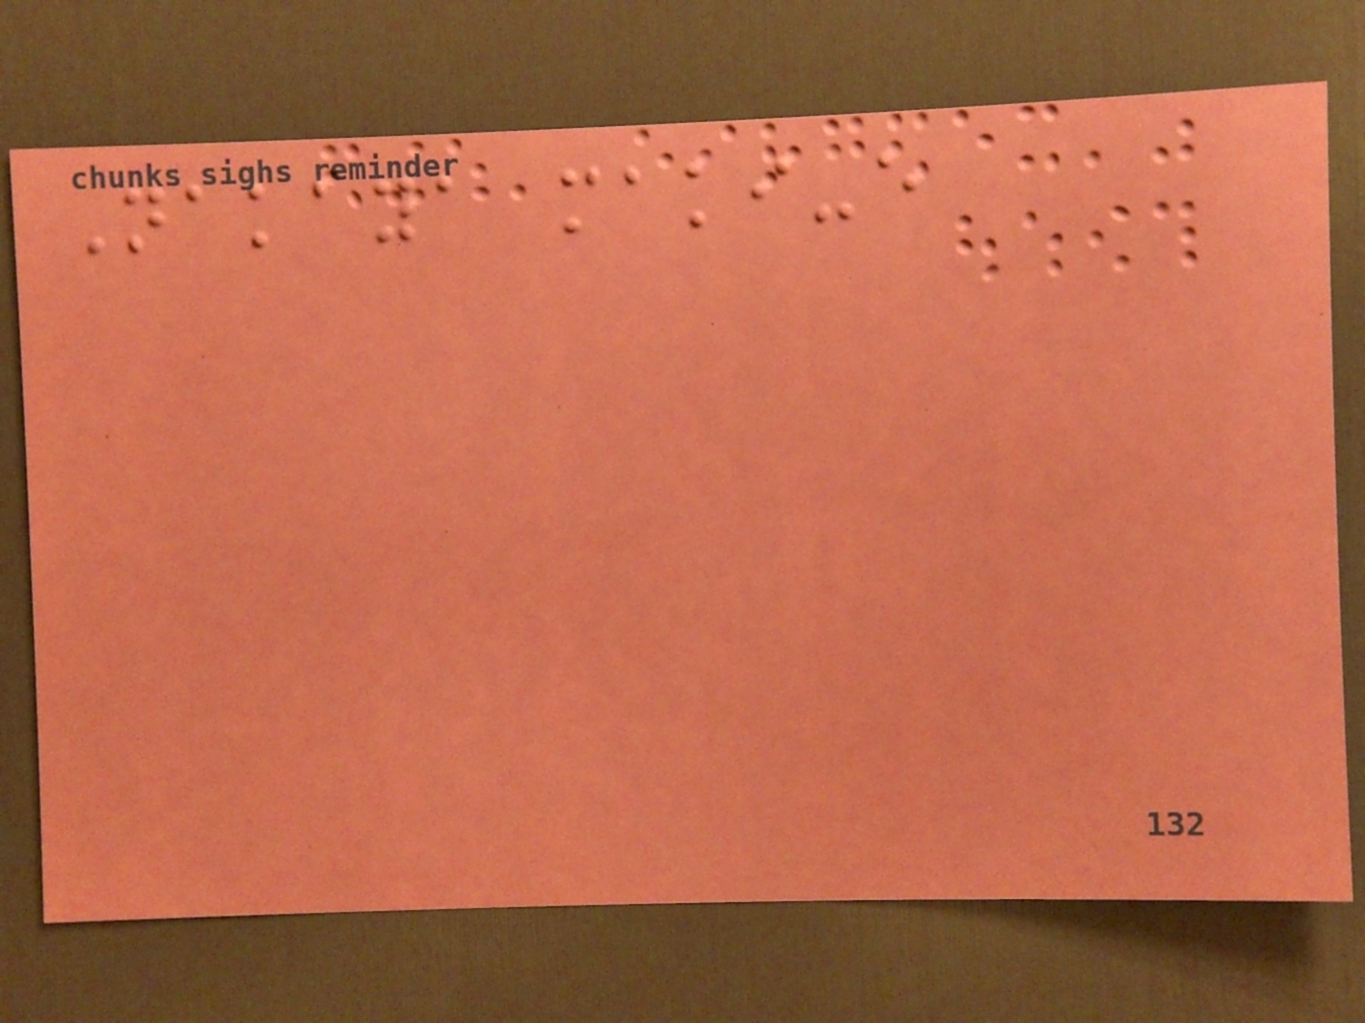Nakaya maki-e
